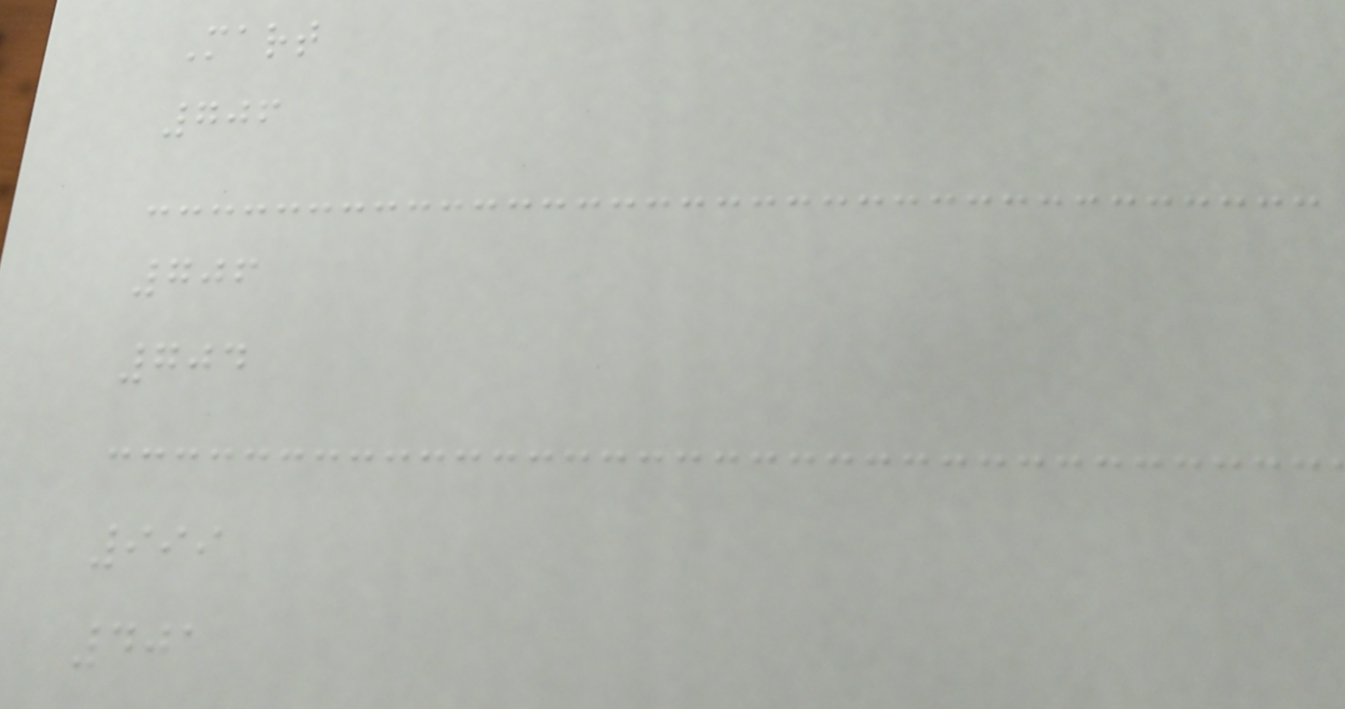Mart
706
706
704
999
401
